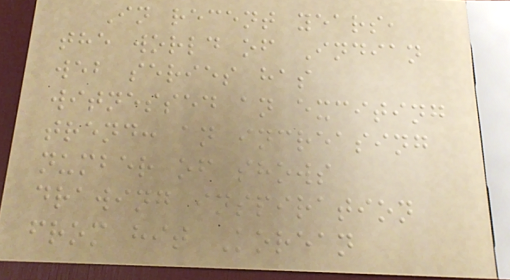In recent years,
the world of Indian
web series has
witnessed an exciting
trend: an increasing
number of shows
drawing inspiration
from hit Korean
